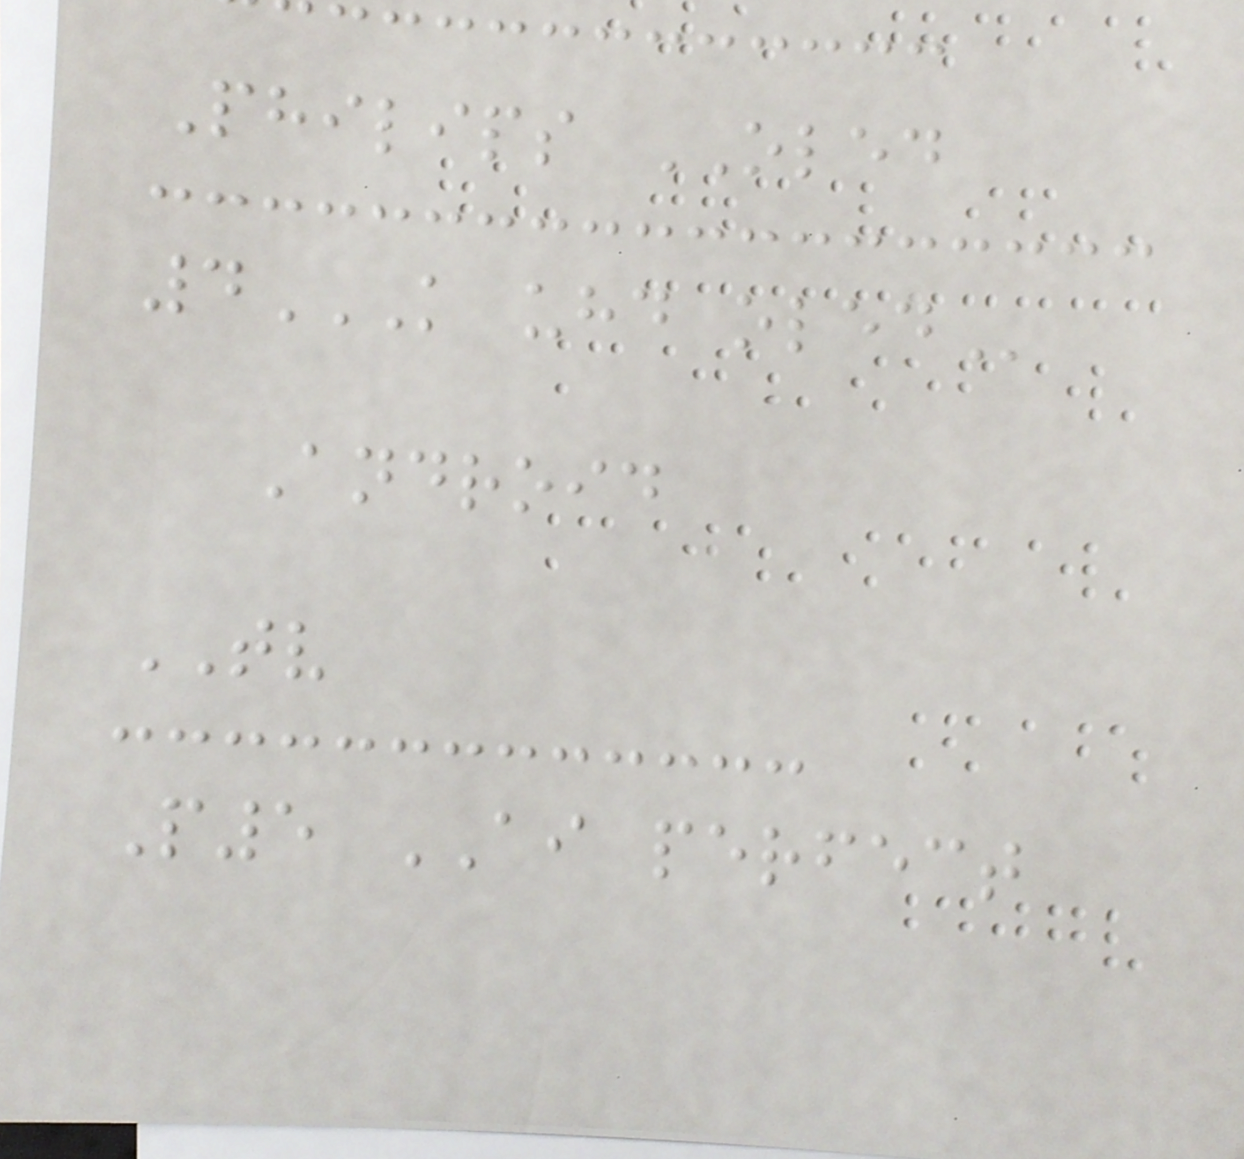Philips OLED
4K UHD OLED
Android
TV
P5 AI perfect
